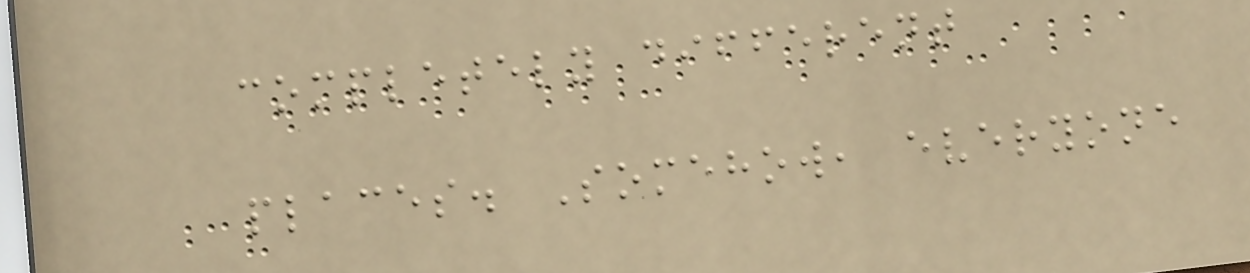completely different
places. Somehow, everyone
